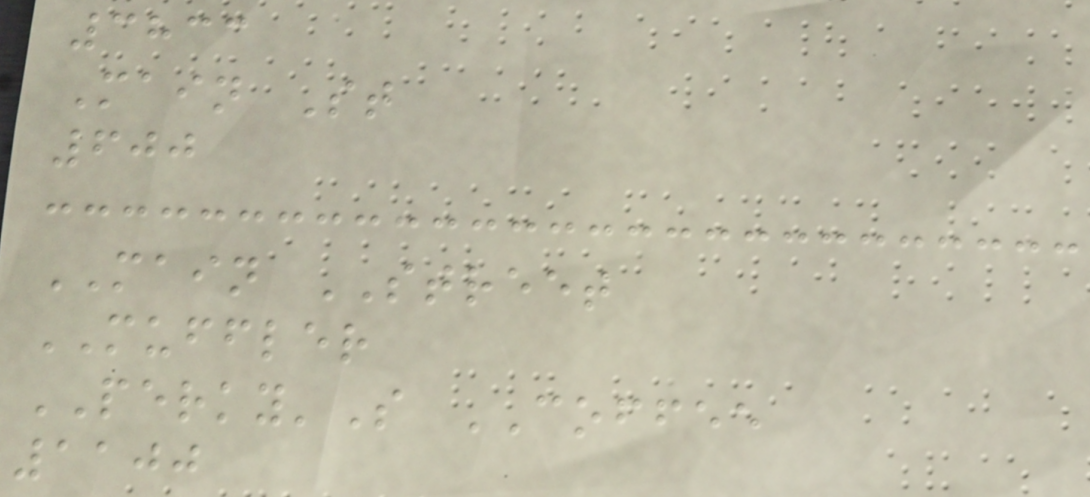3833
Main St
600
MAIN STREET
MUFFLER
PERKY'S COFFEE
1100
